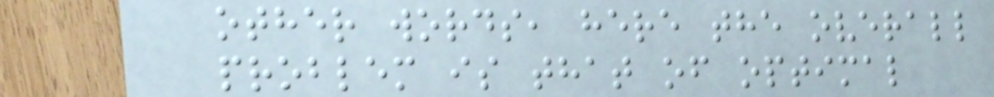other words, here the overall
problem is that of optimal
